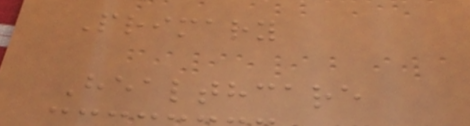Primary
Healthcare
